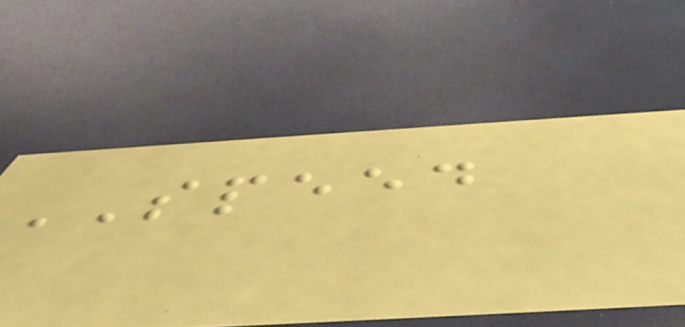SPEED
